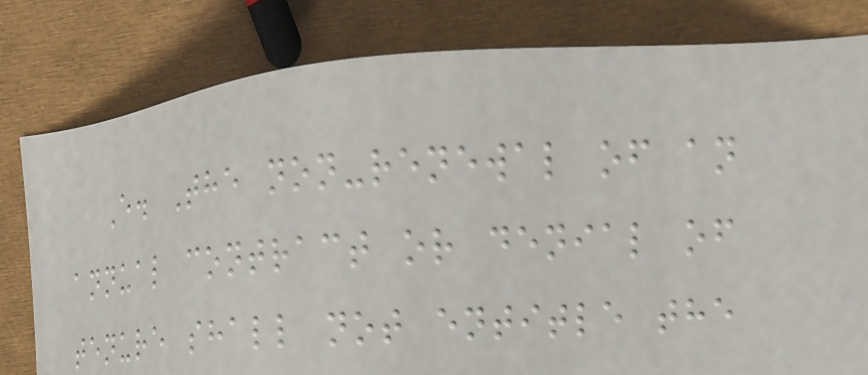E. The non-renewal of an
annual contract or denial of
tenure shall not entitle the
